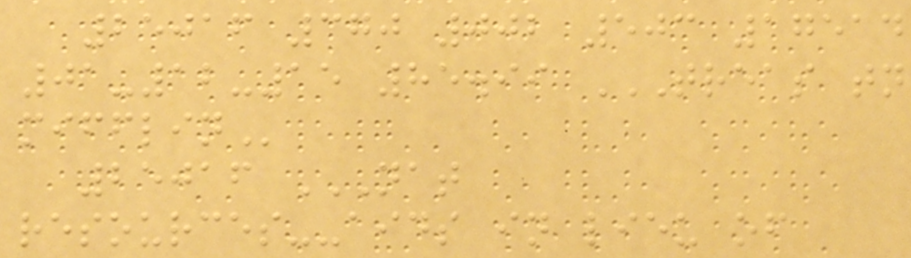25016 370 002 503 17514
01-12-15 85.99 TREAS TN
MIFFLIN
25016 NAT
RESOURCES--AIDS IN LIEU OF
